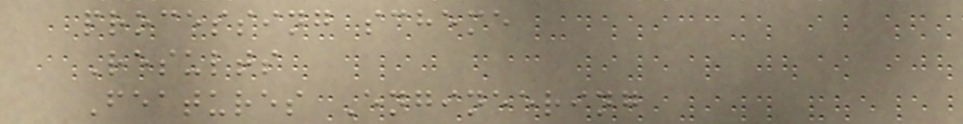processing scheme
Results
Features Engineering
